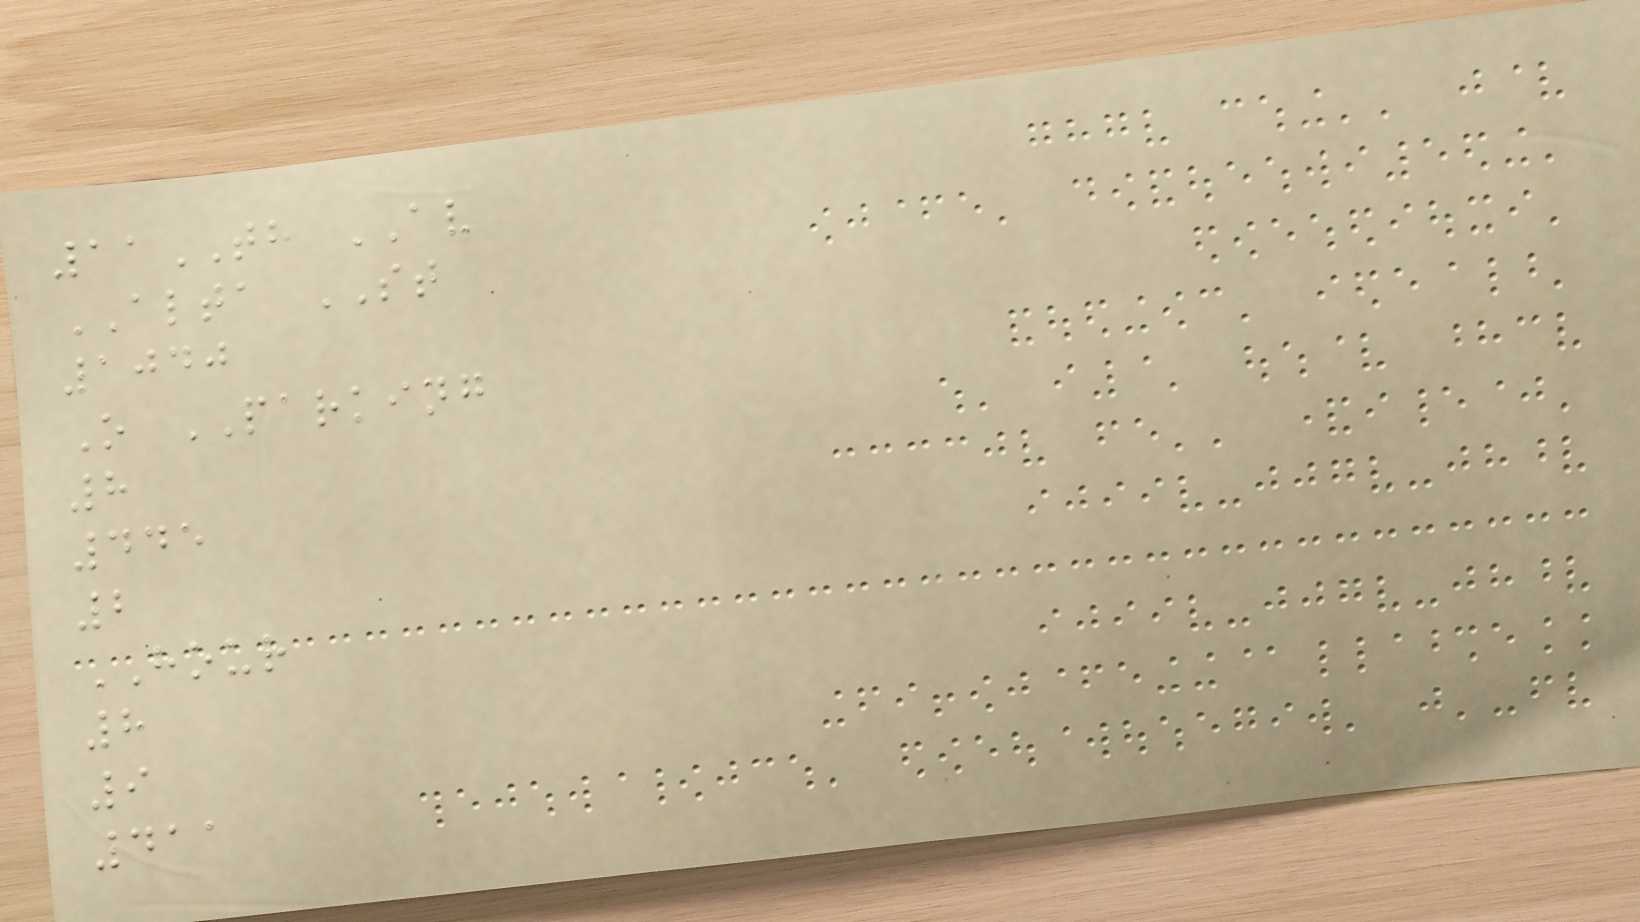11TH AV
ALTA ST
1040
O PARKING
8
445
2
HOUR
8
9
411
